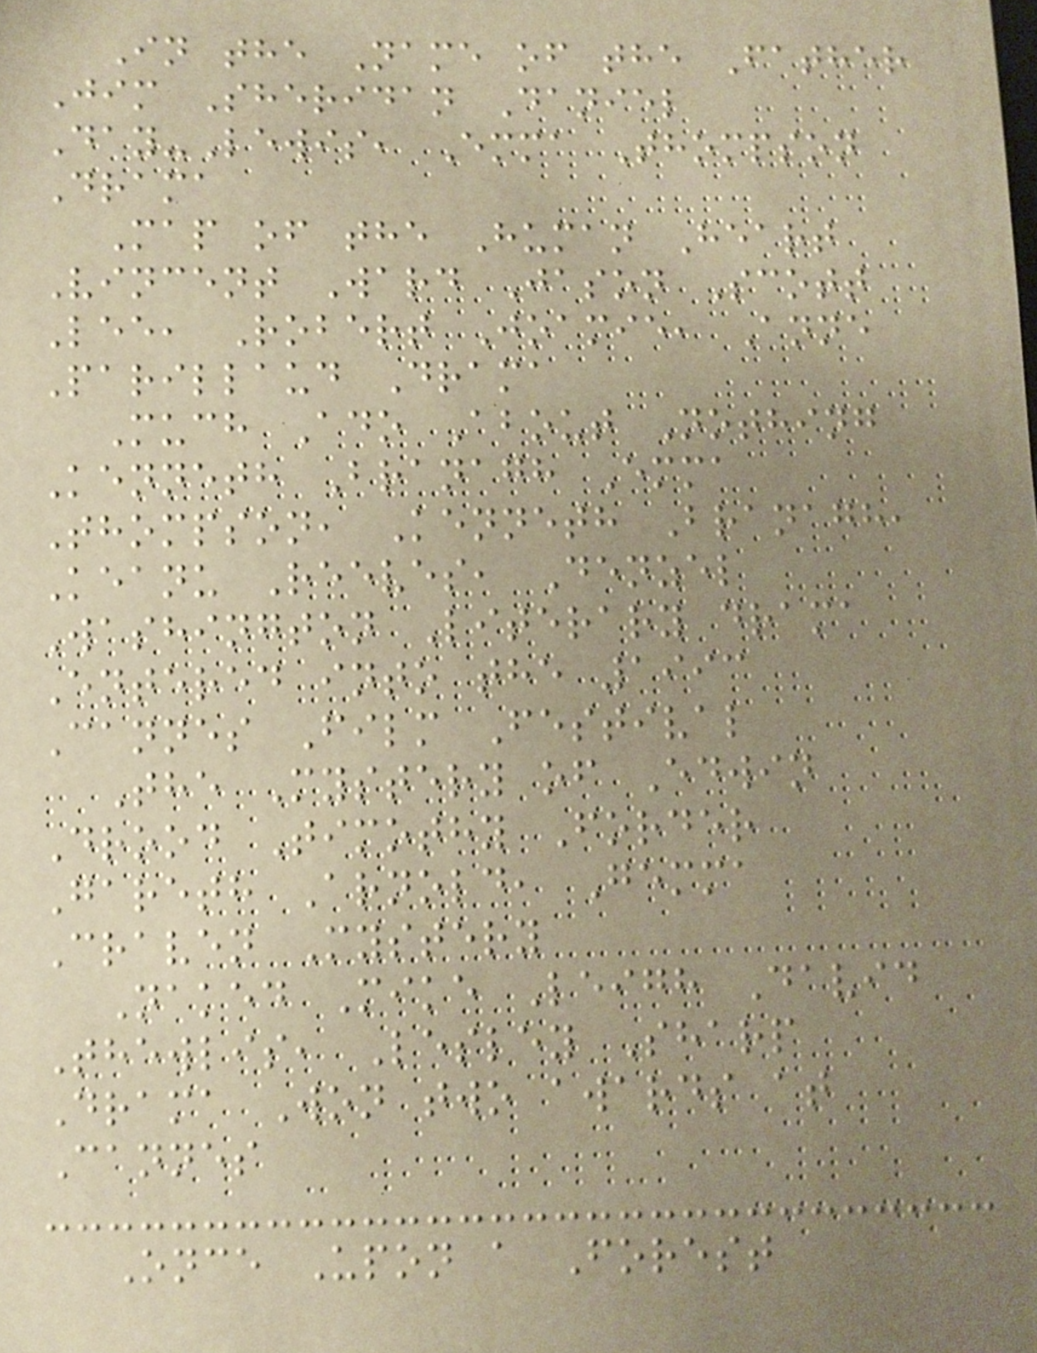In the Name of the Father
Jim Sheridan Daniel
Day-Lewis, Emma Thompson
Drama
Map of the Human Heart
Vincent Ward Jason Scott
Lee, Robert Joamie, Anne
Parillaud Drama
Much Ado About Nothing
Kenneth Branagh Emma
Thompson, Kenneth Branagh,
Keanu Reeves, Denzel
Washington Literary drama
Entered into the 1993
Cannes Film Festival
The Mystery of Edwin
Drood Timothy Forder
Gareth Arnold, Gemma
Craven Mystery
Naked Mike Leigh David
Thewlis, Lesley Sharp
Drama Won two awards at
Cannes
Once Upon a Forest
